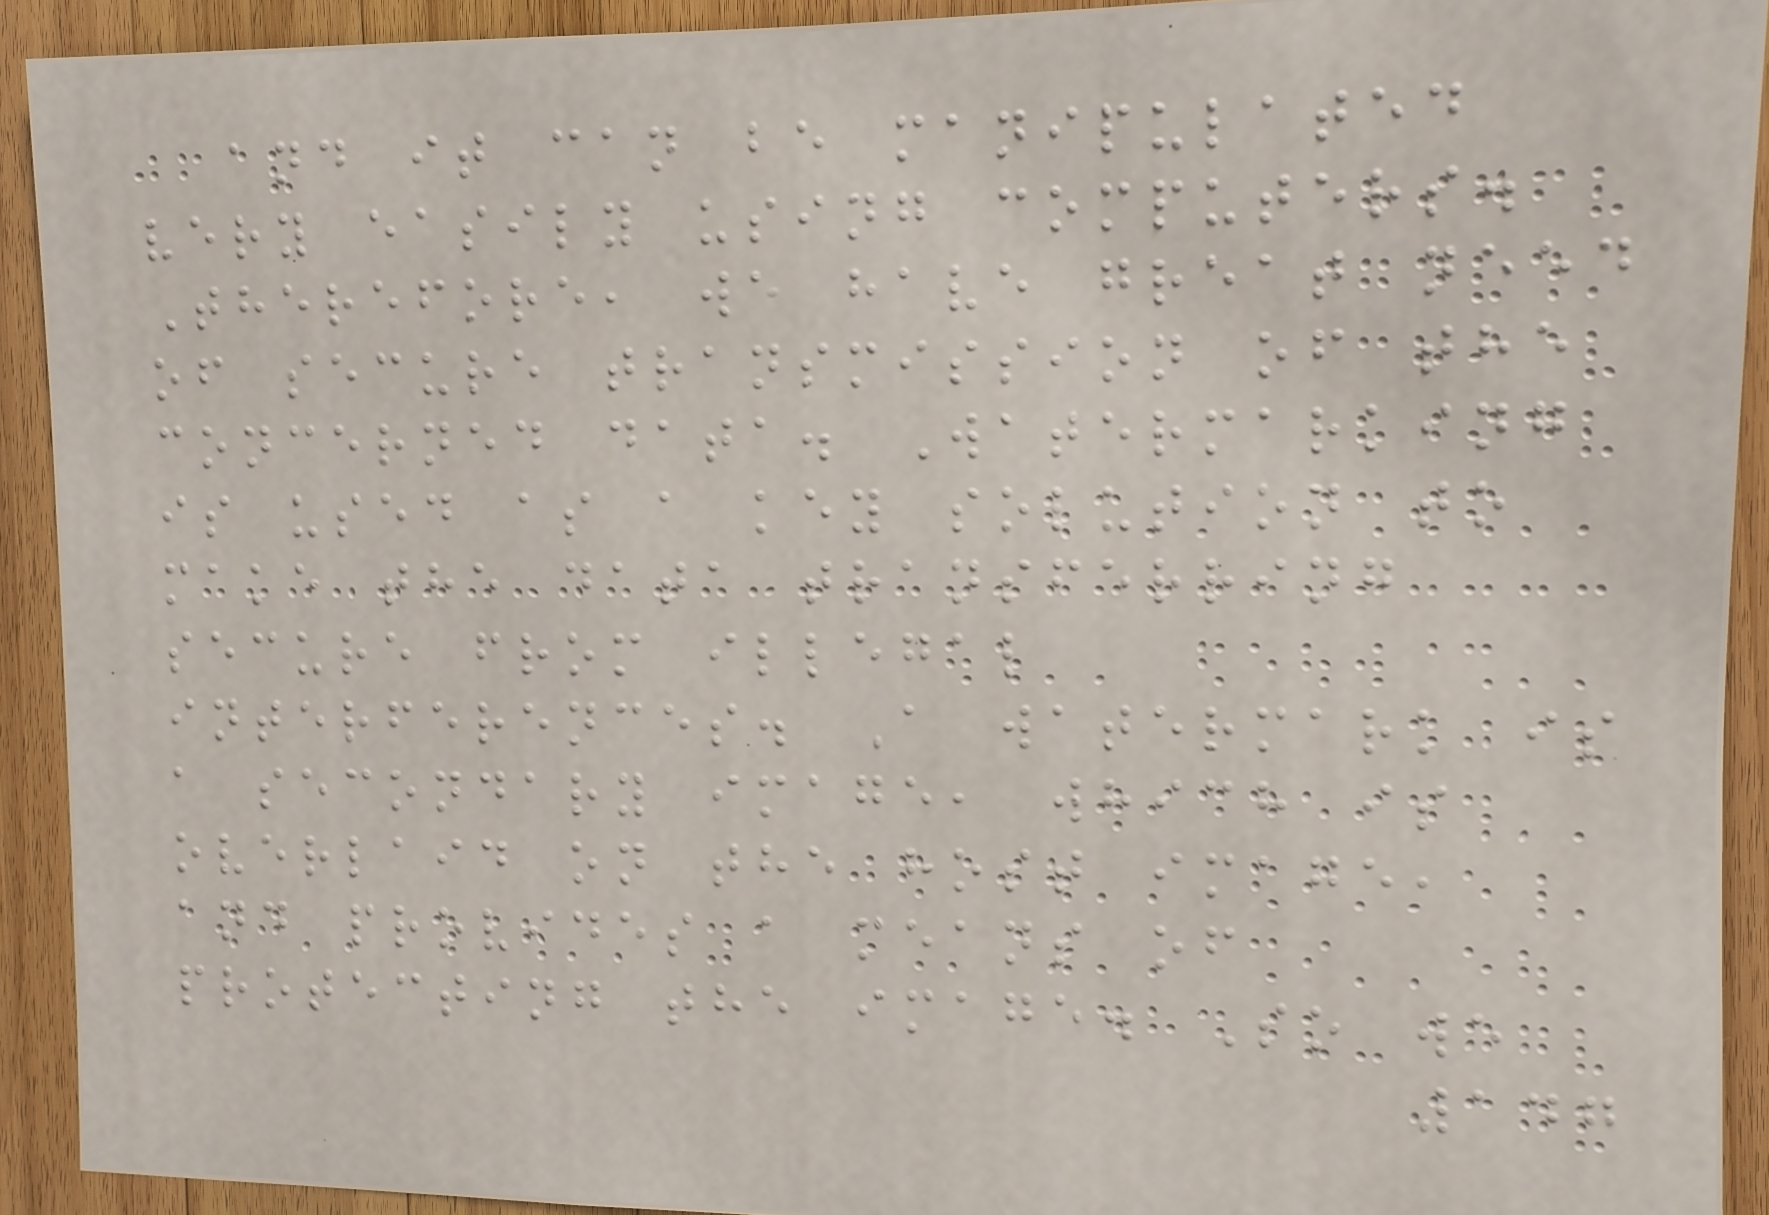and it can be manipulated
very easily using computers.
Therefore, we have great need
of secure transmission of the
concerned data. Watermarking
is used as a key solution to
make the data transferring
secure from illegal
interferences. A watermark is
a secondary image, which is
overlaid on the host image,
and provides a means of
protecting the image. So we
147
